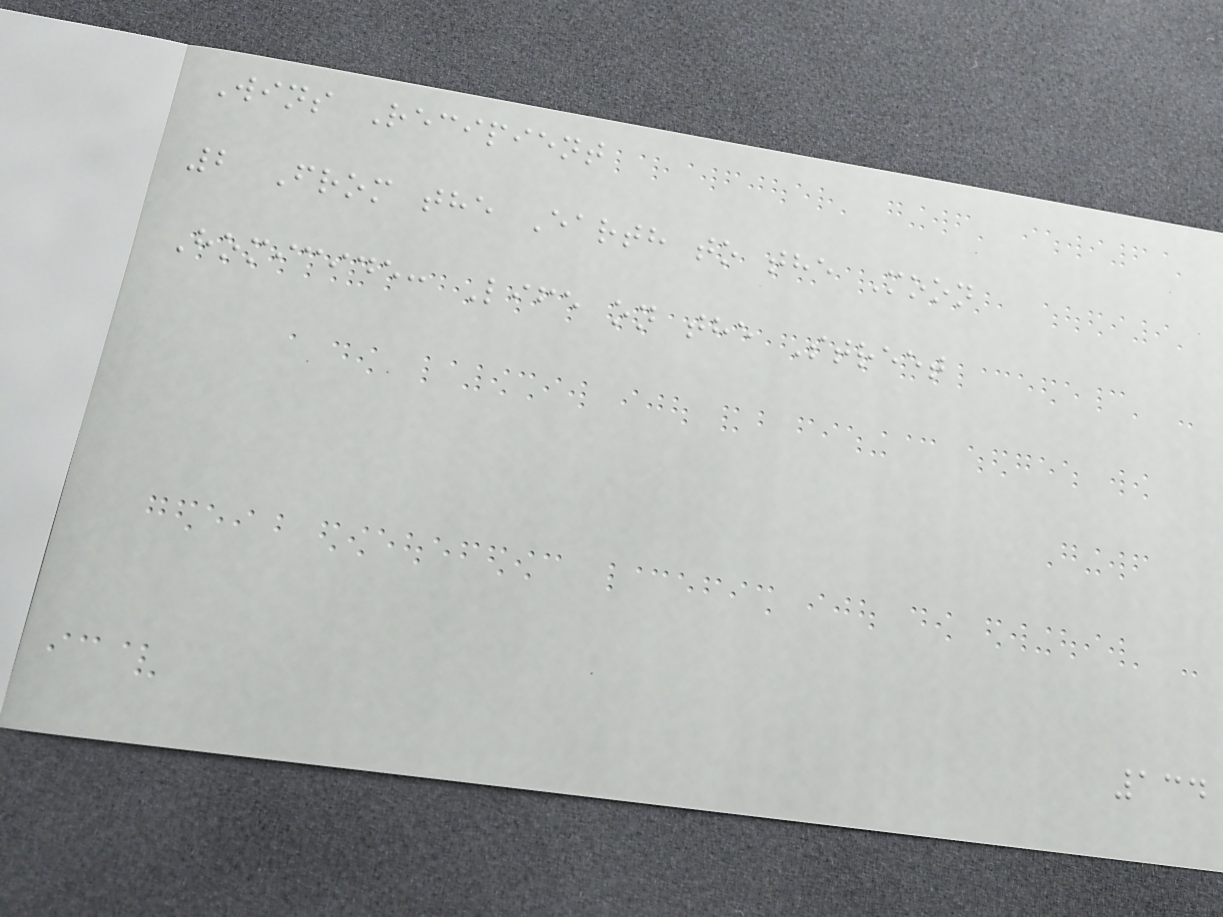Wins Recipient
2 From the Earth to the Moon
Homicide: Life on the Street
134
